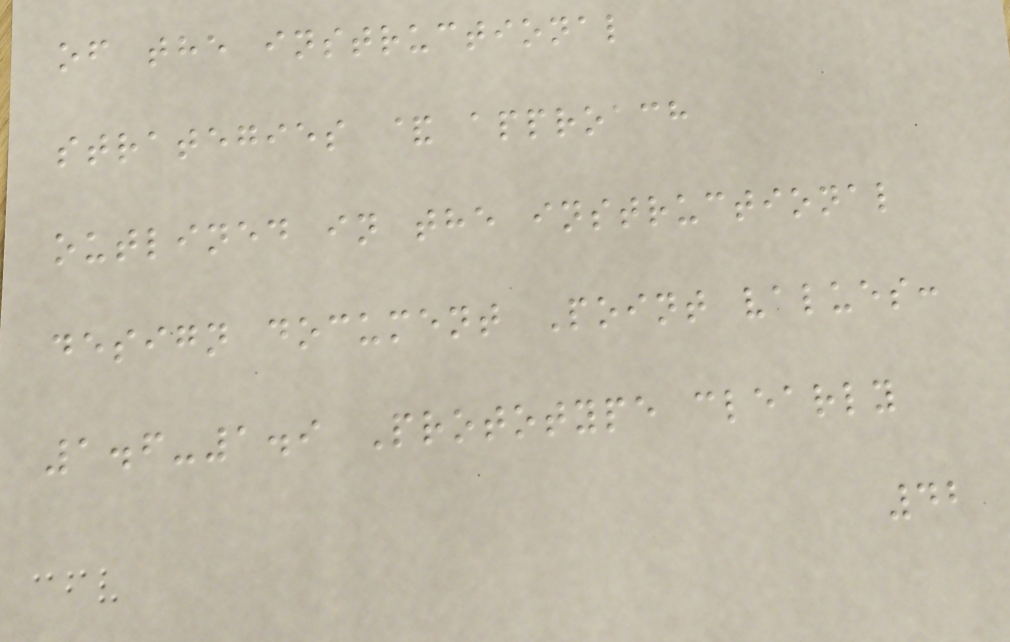of the instructional
strategies & approach
outlined in the instructional
design document Point values:
1.6-1.9 Prototype clearly
42
